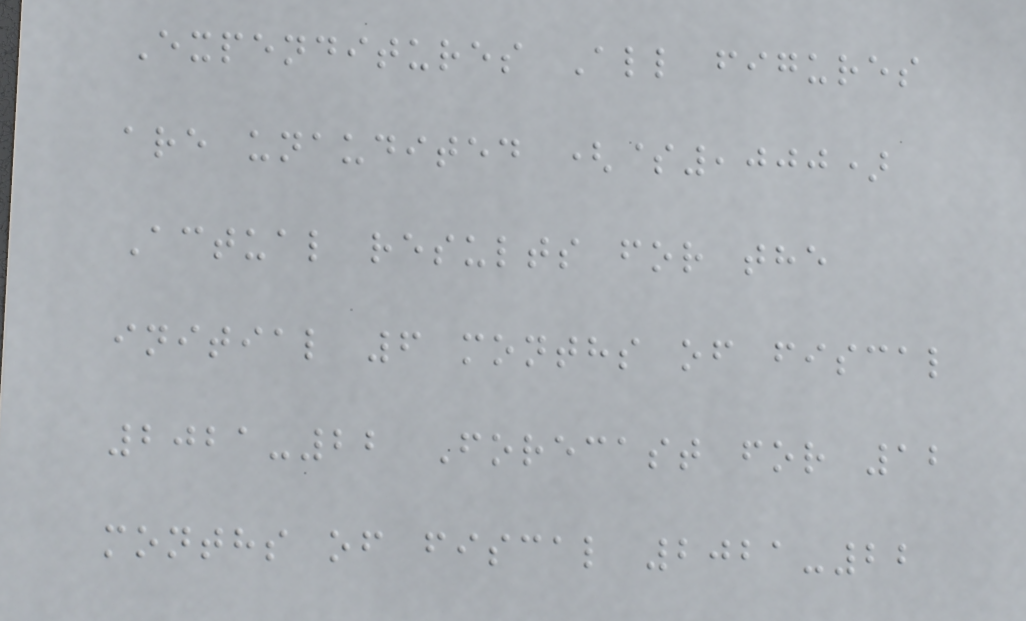Expenditures All figures
are unaudited ($,000)
Actual results for the
initial 6 months of fiscal
2021-22 Forecast for 12
months of fiscal 2021-22
